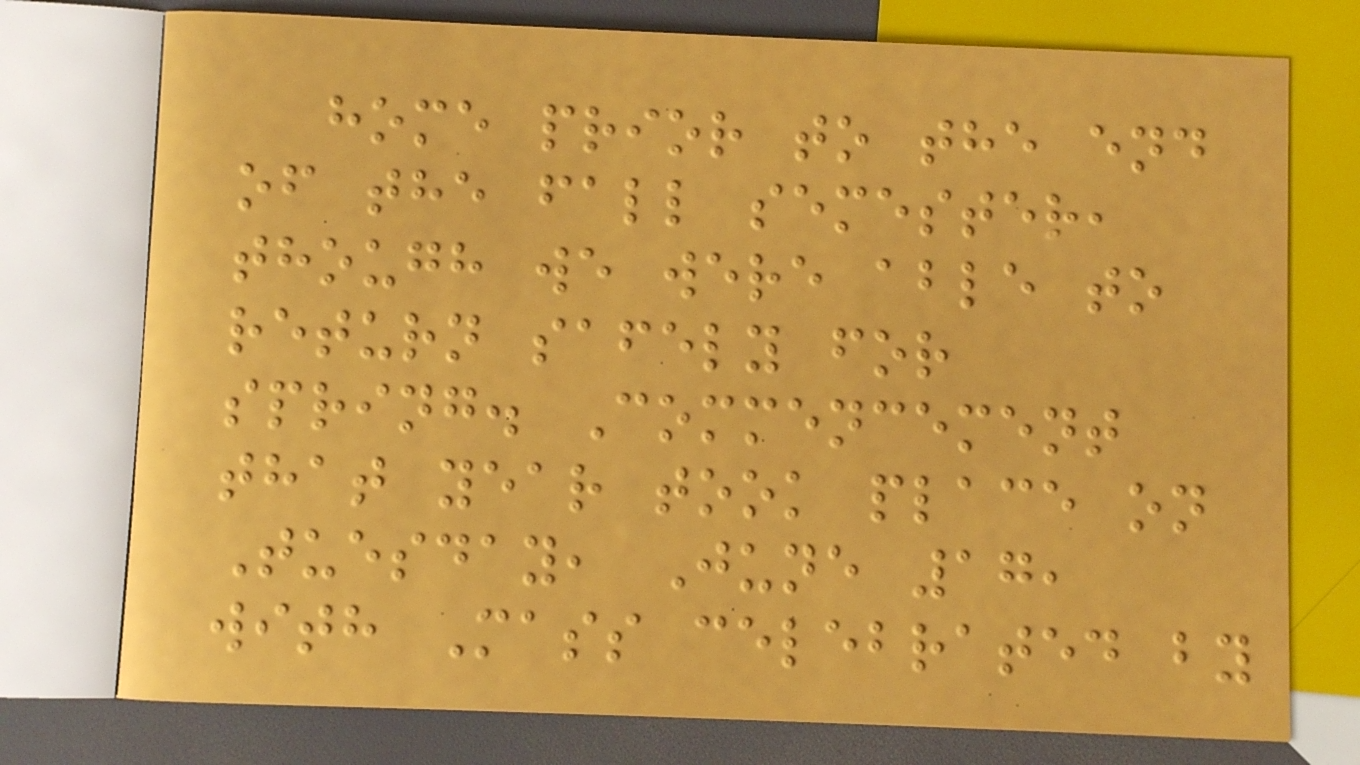home prior to the end
of the fall semester,
though we were able to
return safely for
spring. Commencement
that year took place on
Tuesday, June 17,
with Mass celebrated by
